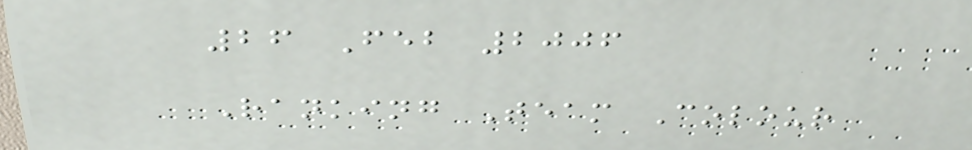26 Feb 2006
Ranking Team Colour
